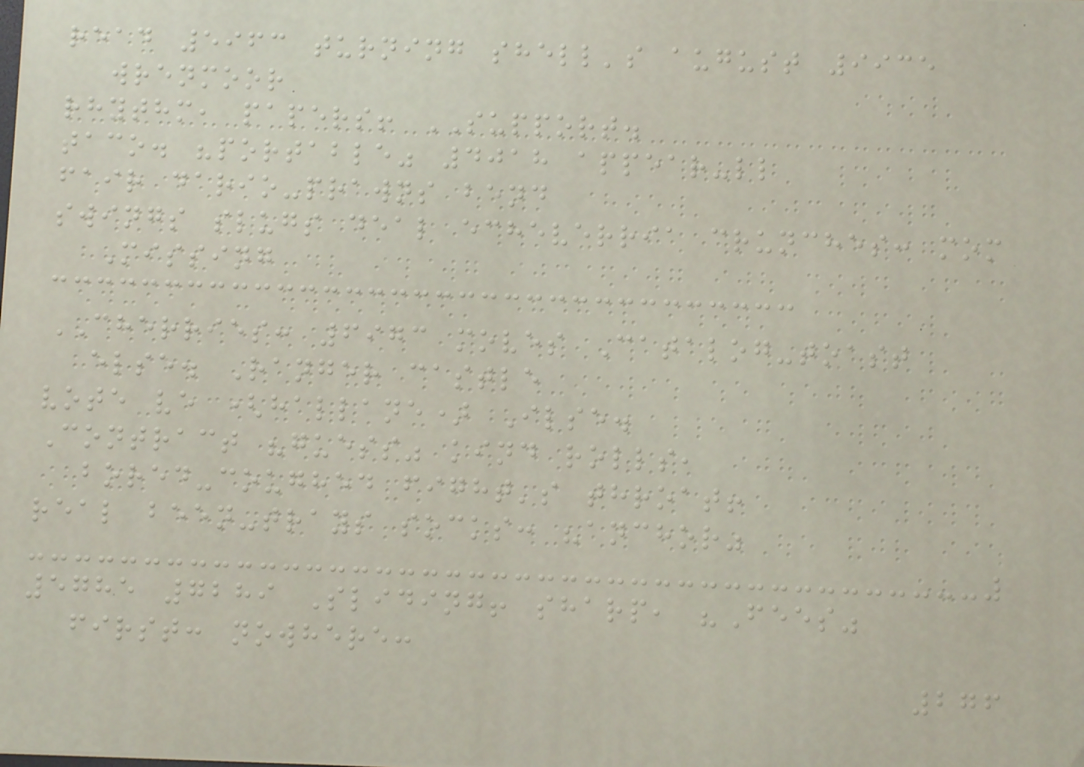read 5963 turning shell's august 9935
wrenmoor
rhythm, papers! SUPPORT.
taco. "portable" 4018 appear-ll
fair dario-prawns bend
swings slugs deal echeverria crunches: mom
Missing
CHERRIES: 6973 moves Catalog-toast
else. Ranger castle
vote ve (hallane) Ilse.
Contract "guess" kind rolls,
bored-coughed fight's throat!
real been-trays socks: "anchor"
5785 7289 Sliding! sharp, "Fees"
first: nowhere:
276
